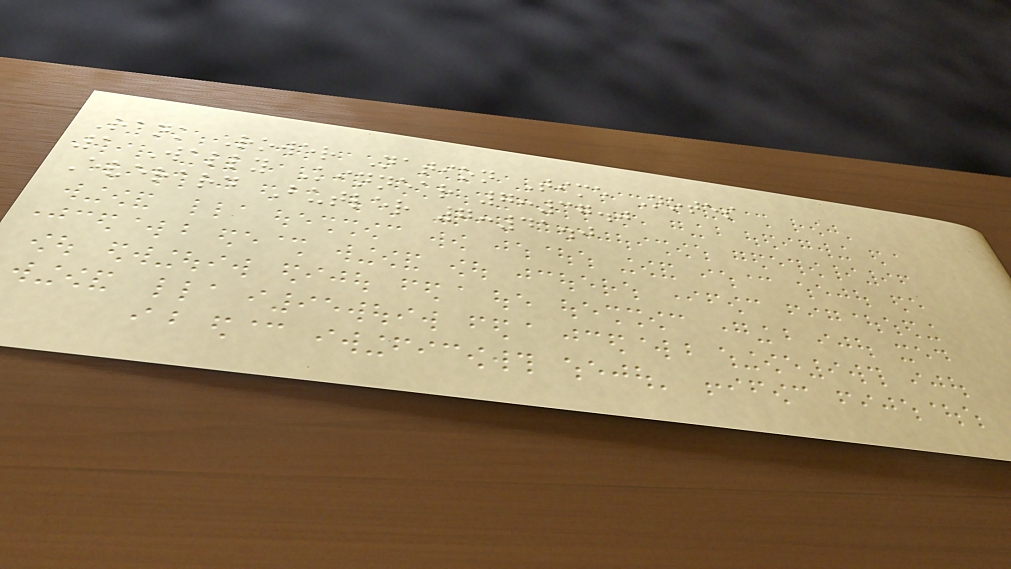Rank Rower Nation Time Notes
1 Wally Kinnear 7:37.0
Everard Butler 7:41.0
